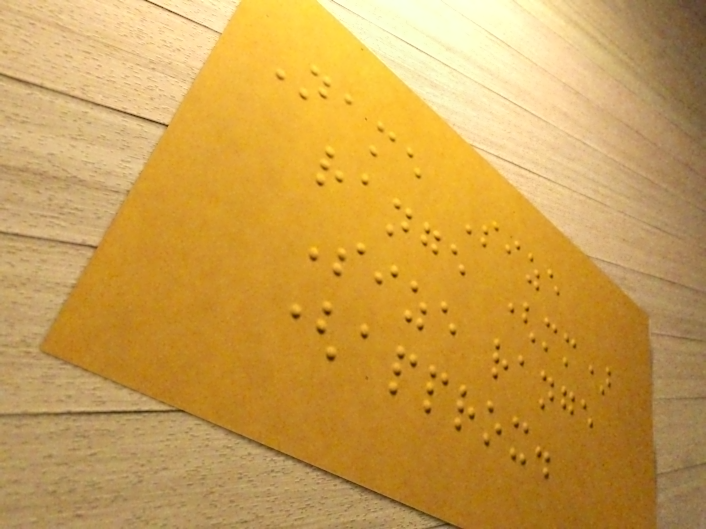Name Size
range (mm)
Size range
(approx.
